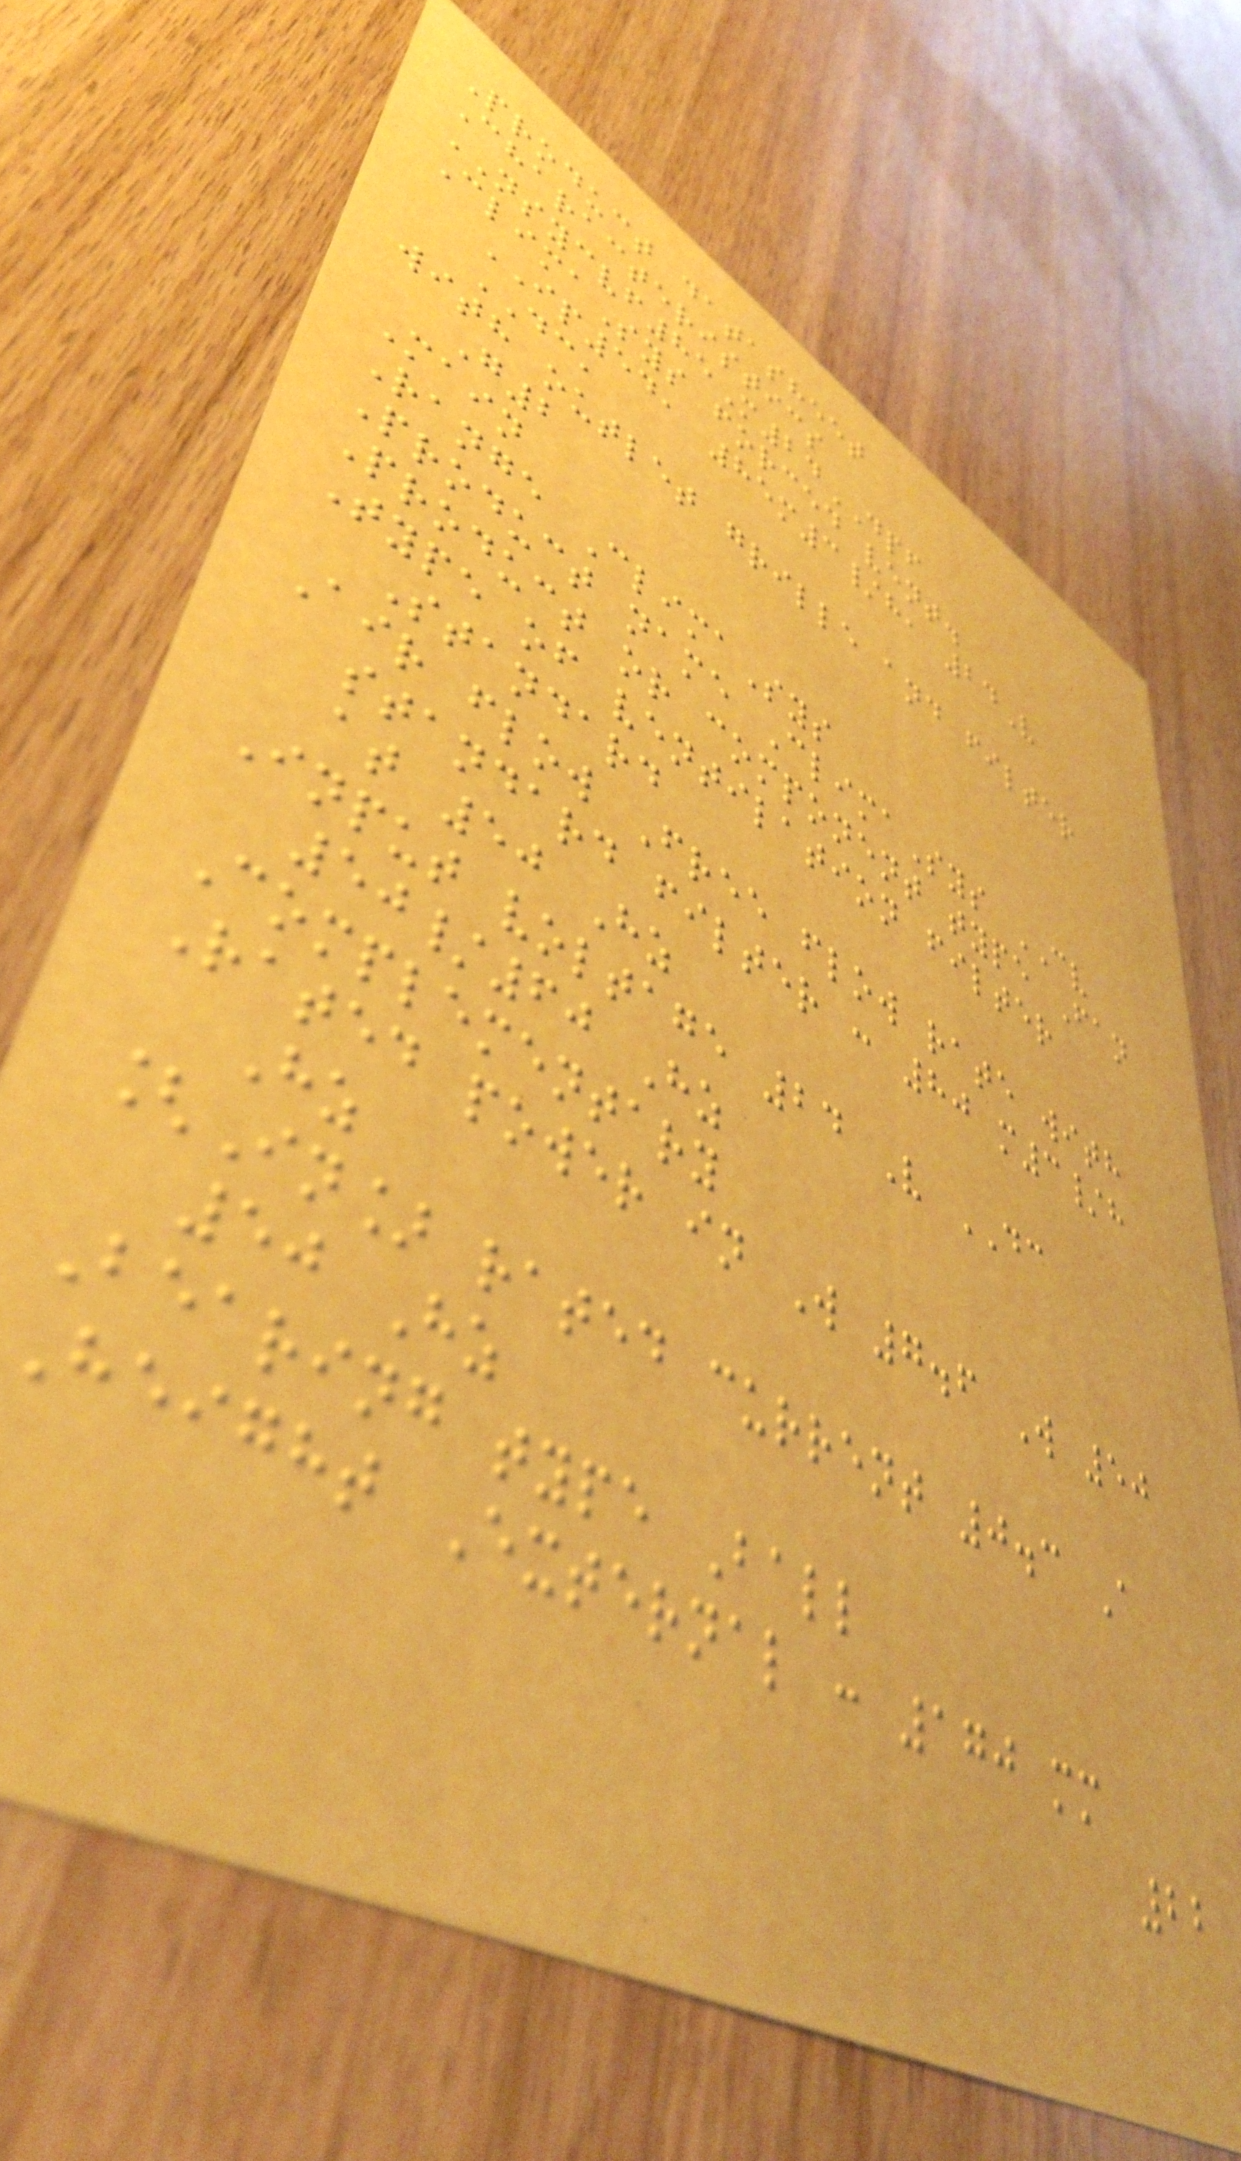Product datasheet
Characteristics
NSYCVF85M24DPF
ClimaSys forced vent.
IP54, 85m3/h, 24V
DC,
with outlet grille and filter
G2
Main
Range ClimaSys
Product name ClimaSys CV
Product or component type Fan
Type of ventilation filter
Standard
Air flow Free flow rate with
standard filter : 80 m3/h
at 50 Hz
Input voltage 24 V DC
50/60 Hz
Complementary
Rated power in W 7.6 W 50
Hz
[In] rated current 0.3 A
50 Hz
Bearing type Ball
Height External : 170 mm
22
